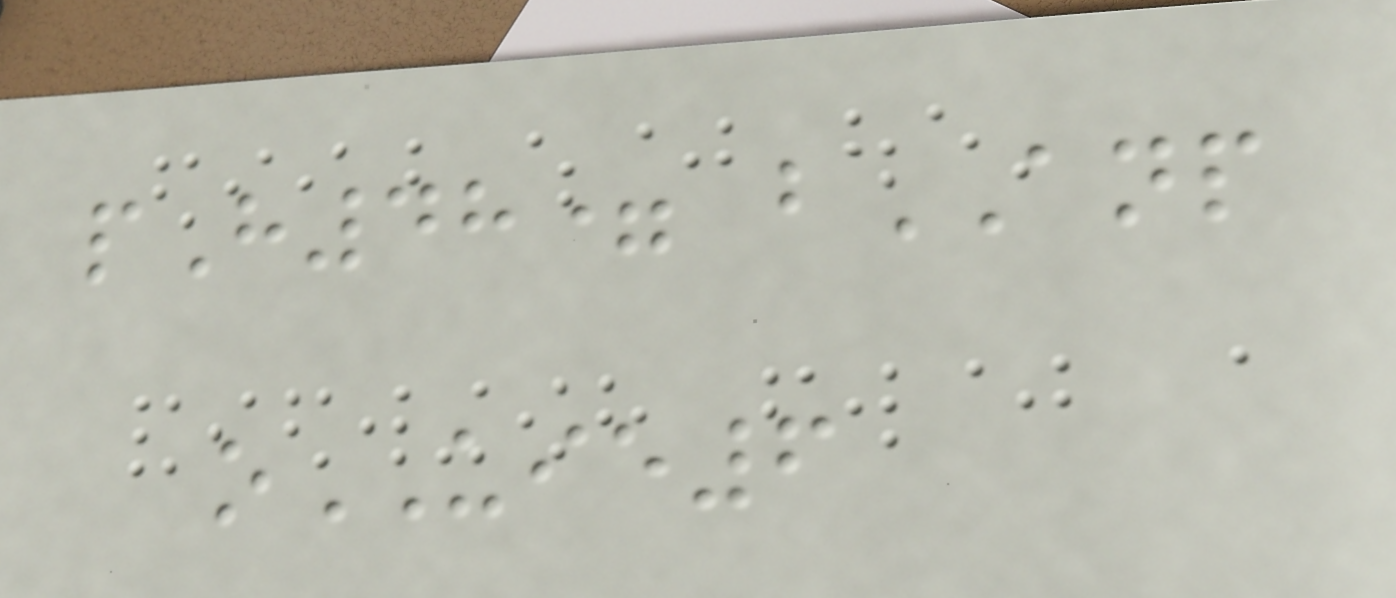pH48= bANP
oUIE6
